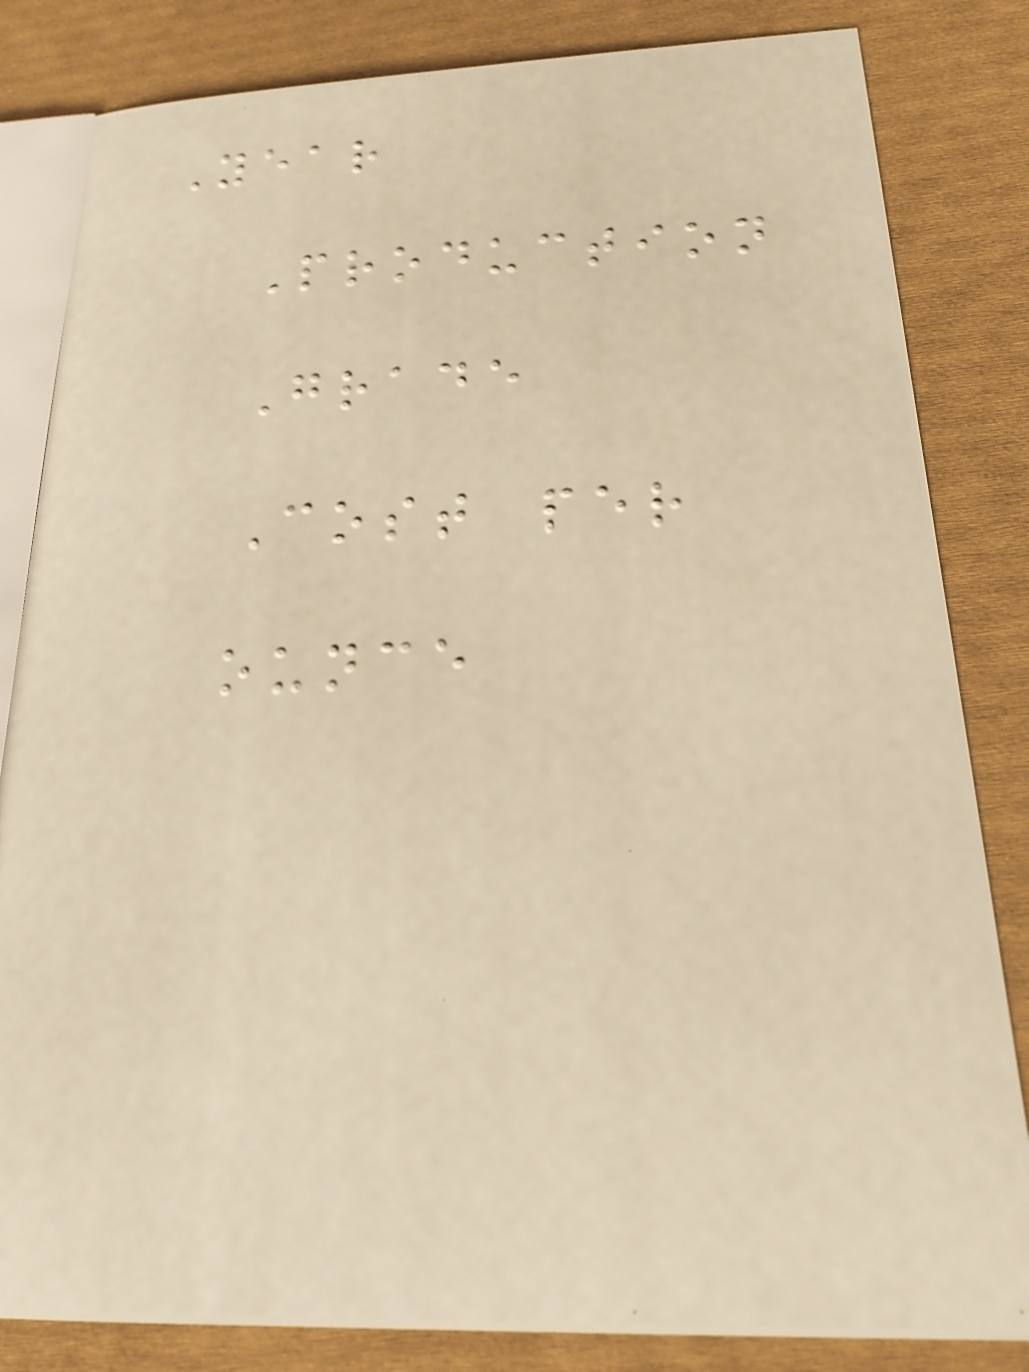Year
Production
Grade
Cost per
ounce
